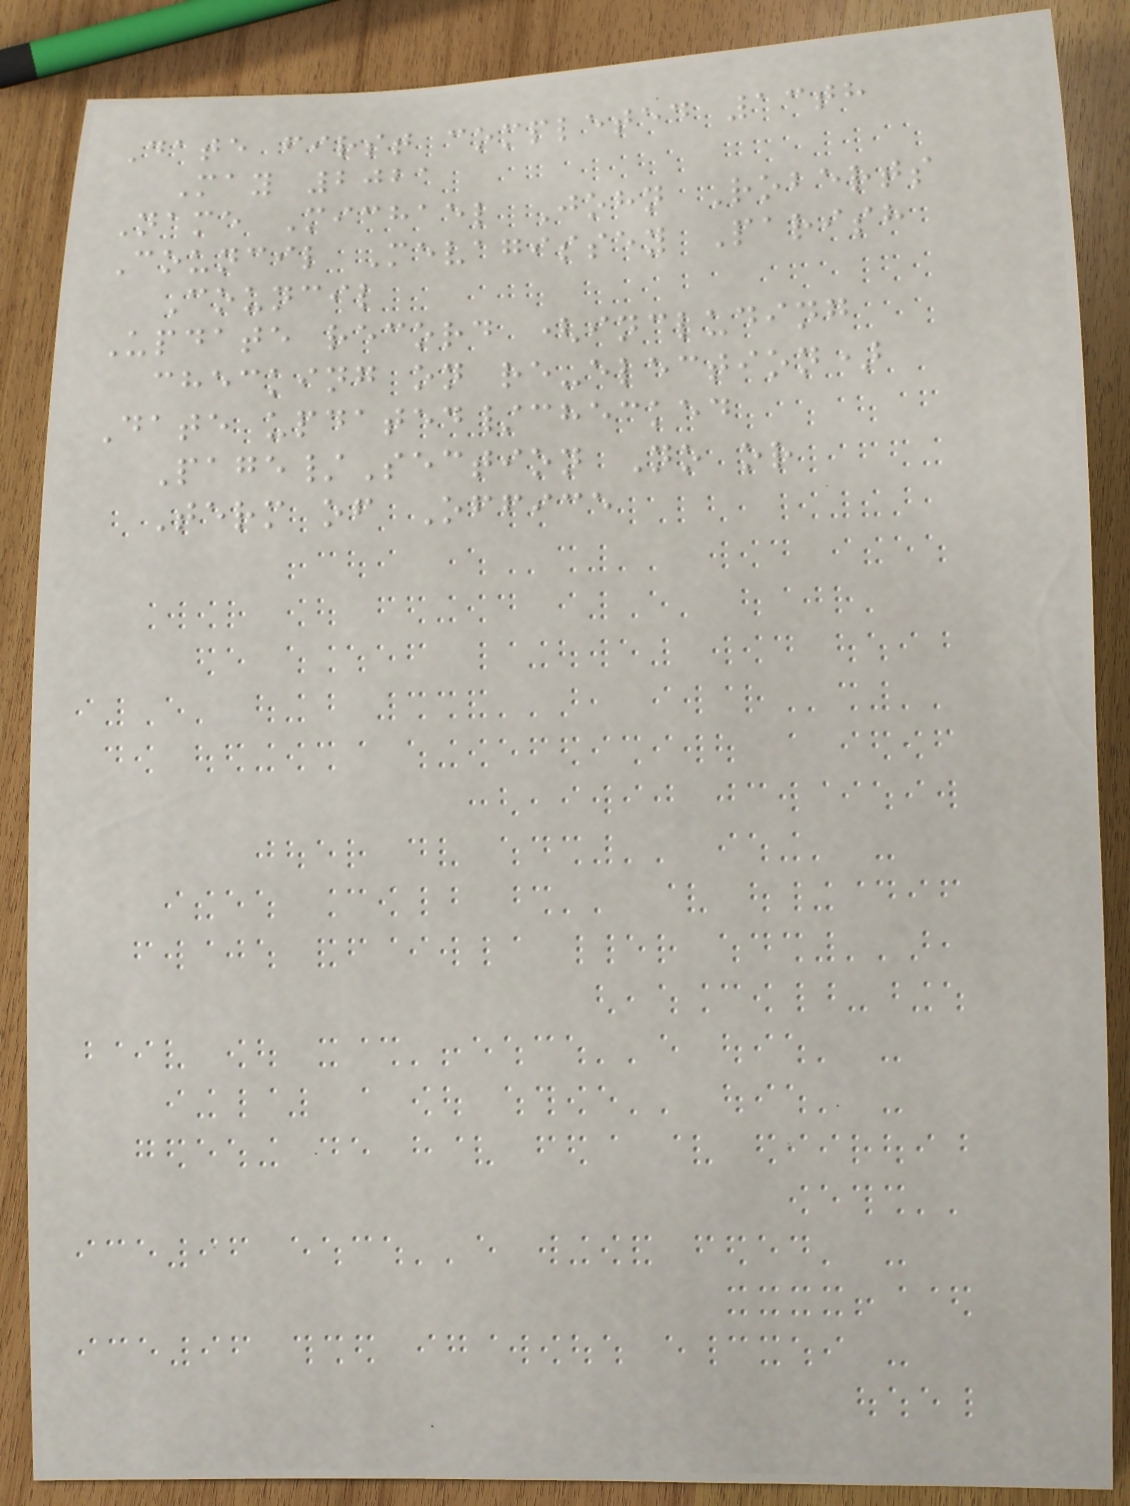Date first completed 13th
May 2021
Name Michael John Roberts
Council Mevagissey Parish
Council
Update record (including
checking on re-election)
Date updated/checked
Page/Section No or
Term of Office
